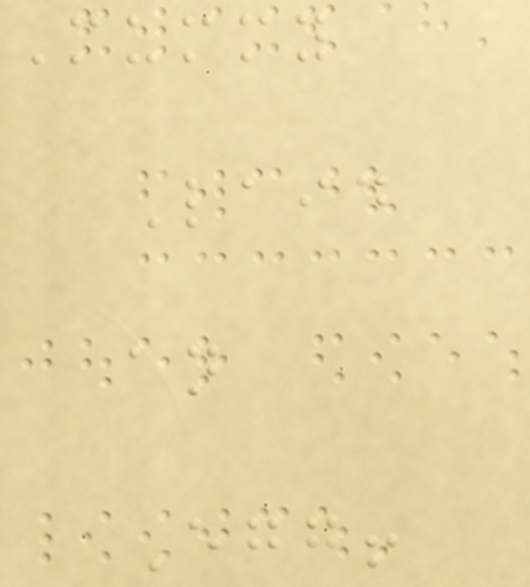Mummy
Laid
an
Egg!
